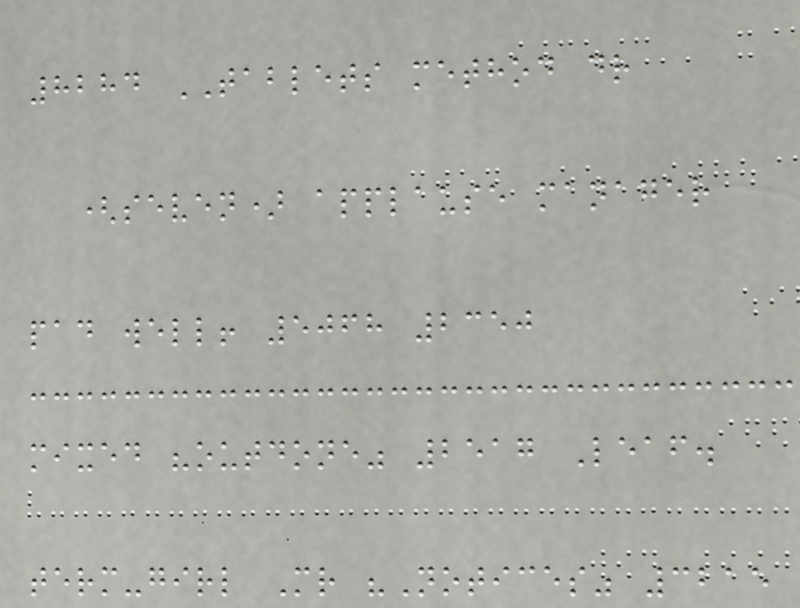8284 TABLETS method dr
(seven) applause manager
pad well! 5068 2350
mixed "outdone" 2517 Leaf.
term-girl Mr "Notices" 3215
